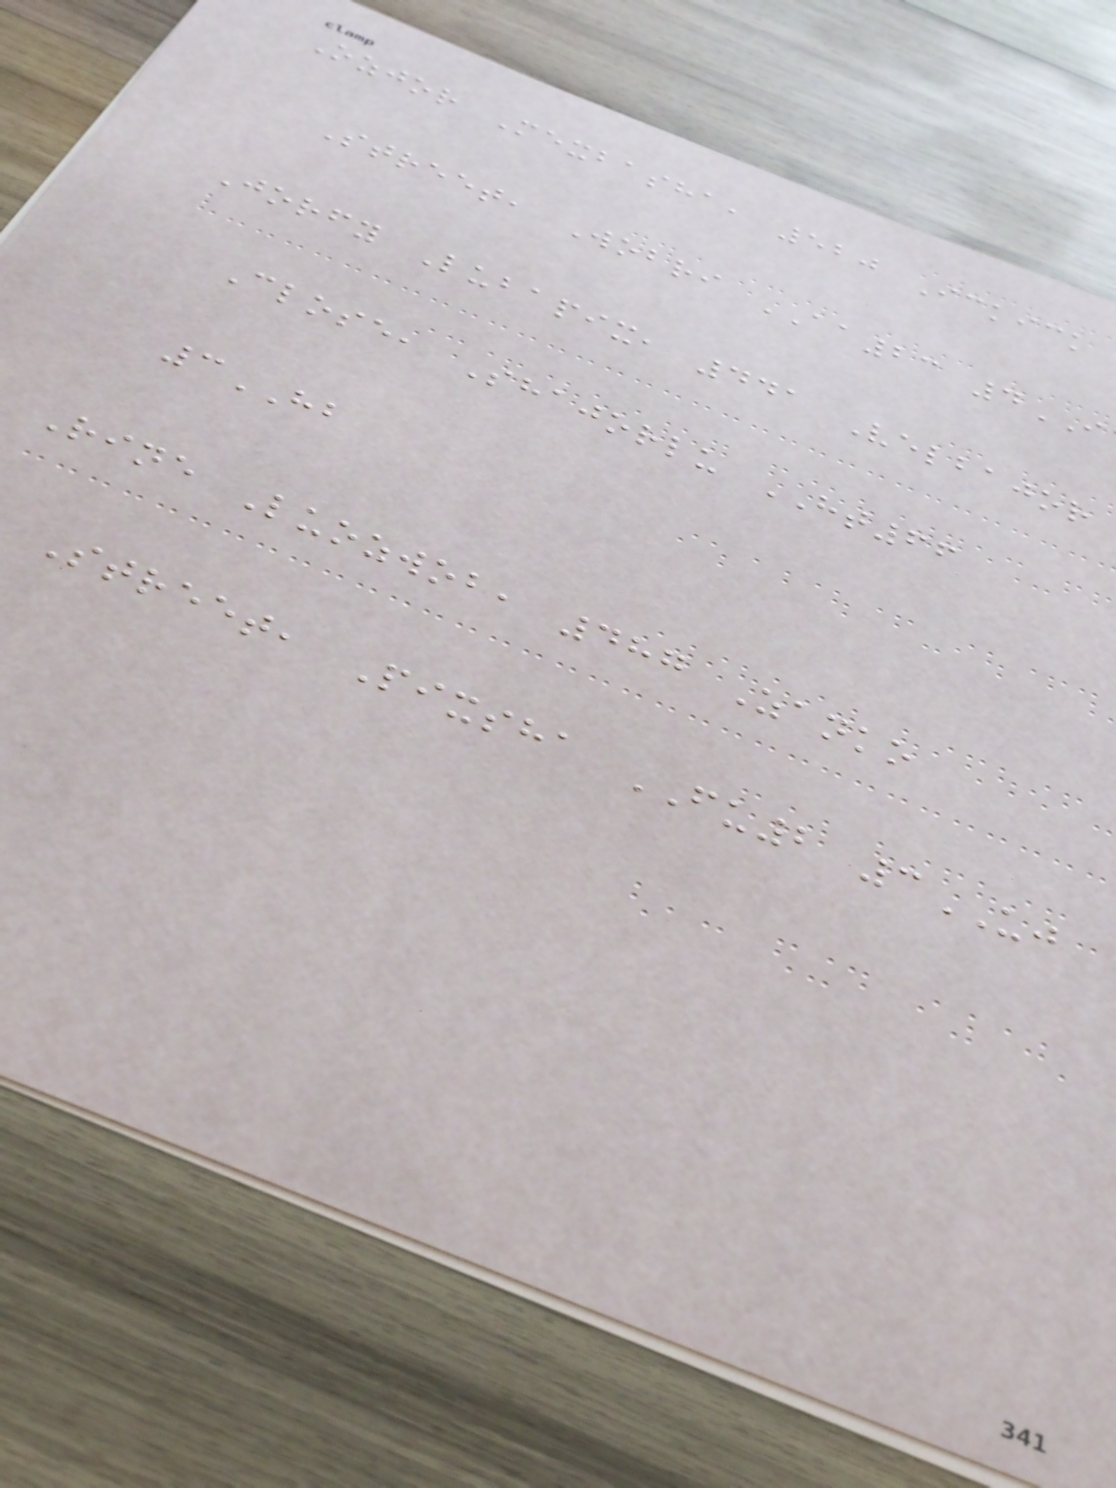Ozjor Mexbasha, 520 Ickick
Street, Wobri AA23 4
Jorfy Lubapix, 441 Velbajor
Close, Shajorlu HT66
3HB
Rine Luozwob, 487 Zanko
Street, Pixsha FU2 3UJ
